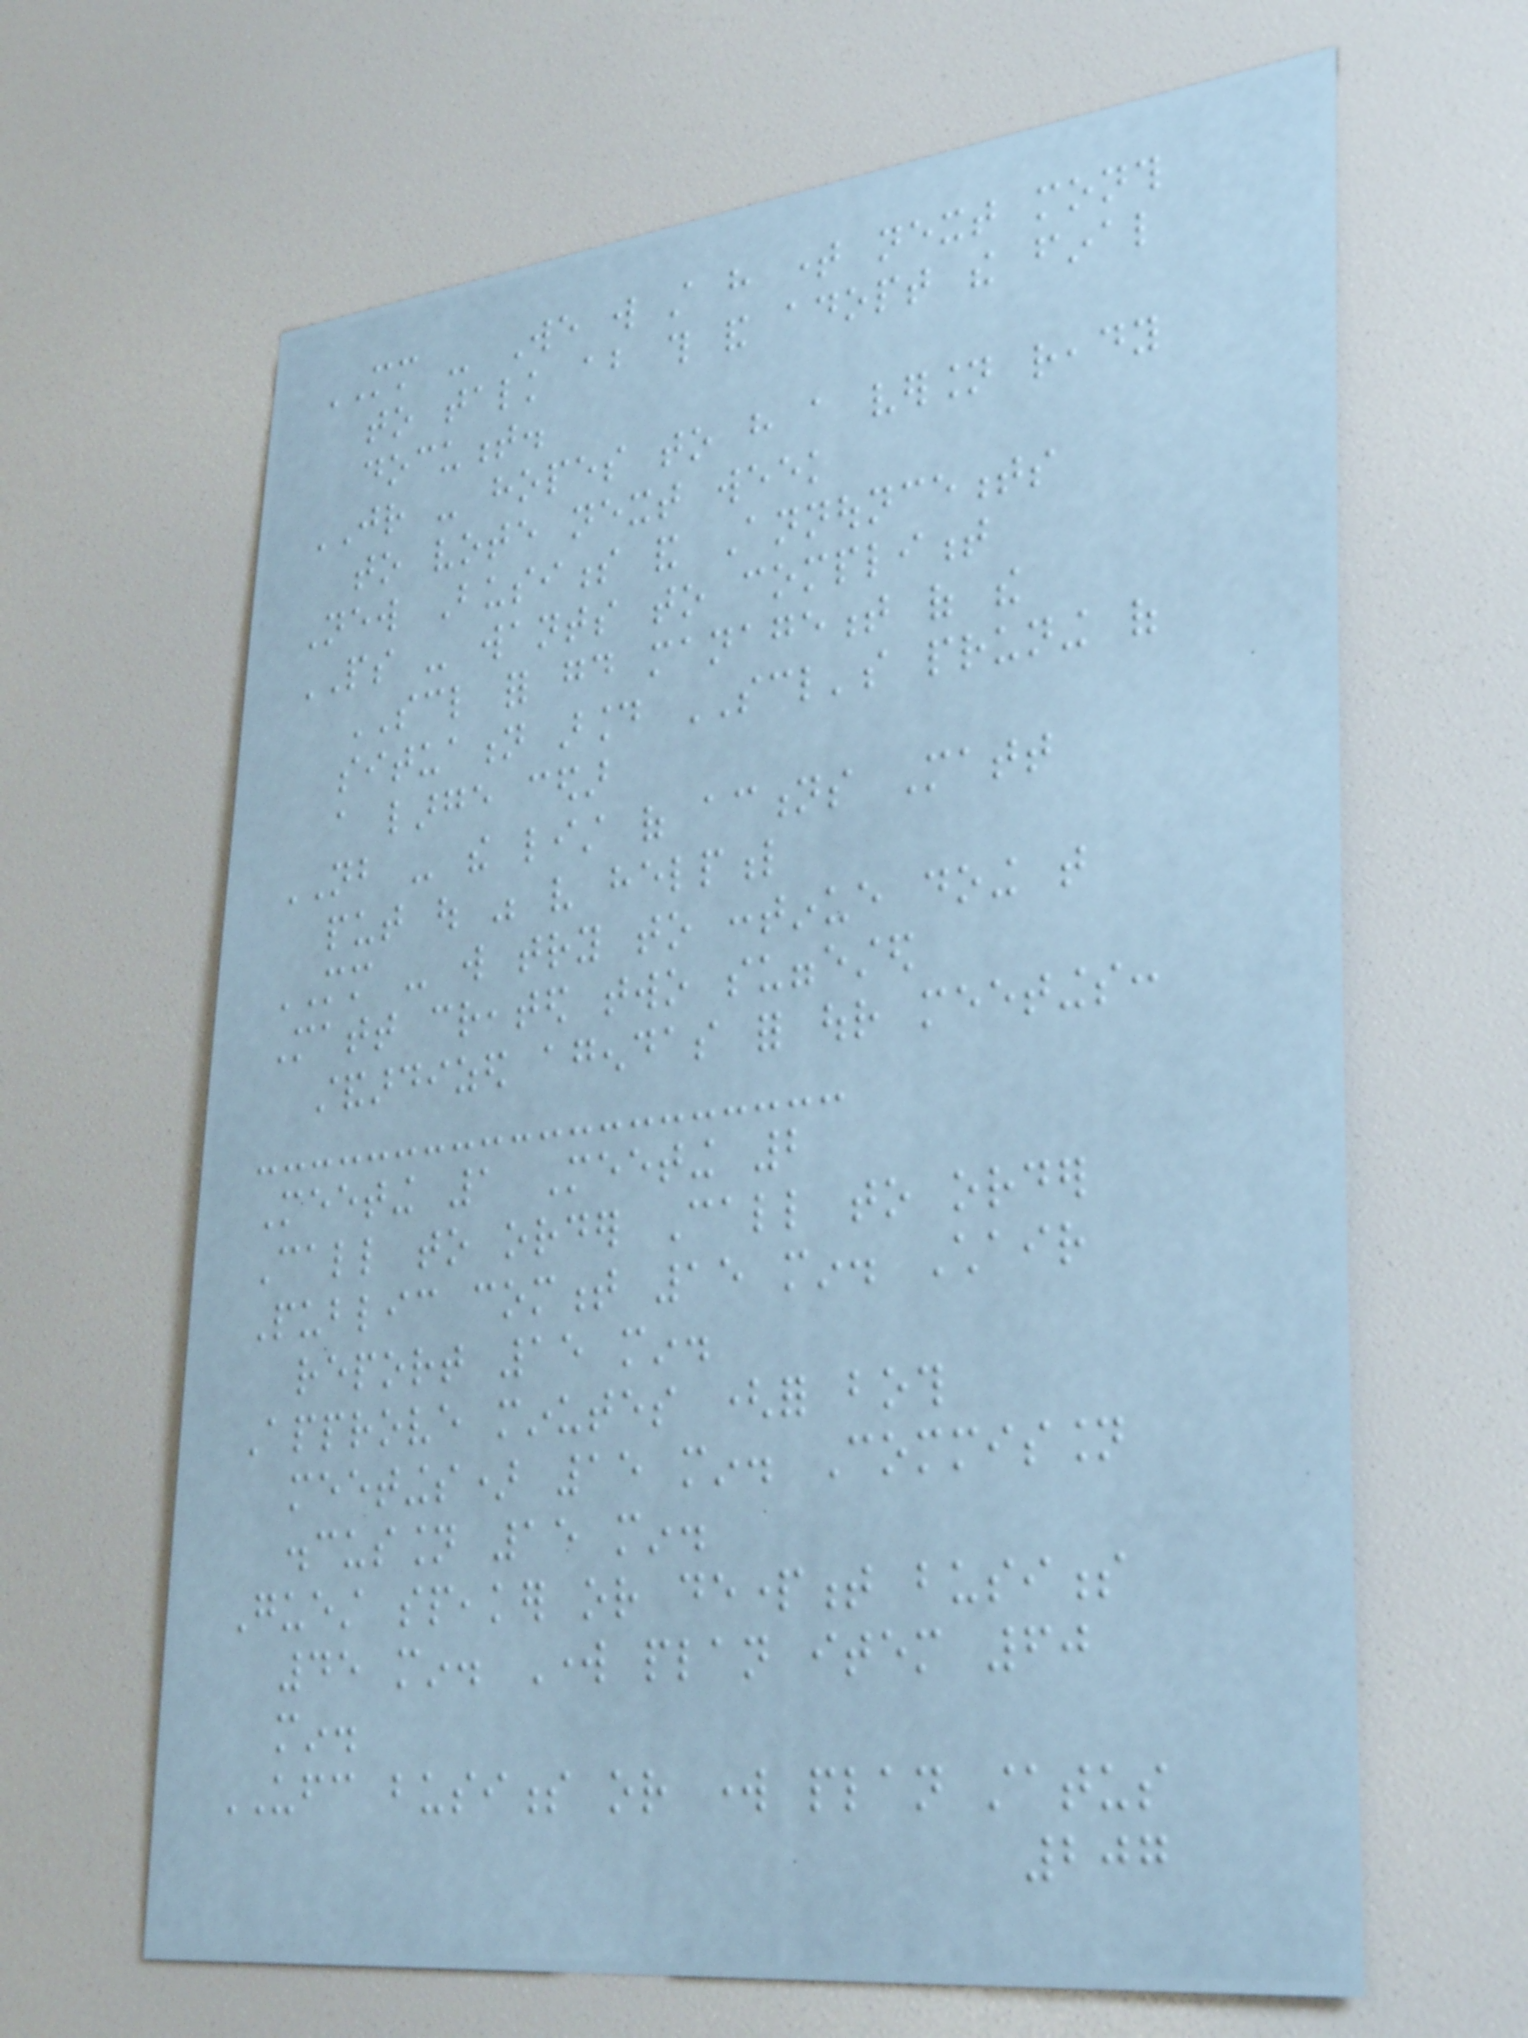MM - We will still have time next month
to talk about this and adopt the final
document.
JR - hopes to have a version ready
to vote next week
New Business and Announcements
PS - wants to compliment
SCL for good management of the
situation around SCL's pruning of
a large cedar
NB - the list of actions Matt
put out was very helpful
MM - will try to continue doing that
Matt created two suggested
standardized agendas for our meetings:
Meeting 1 Meeting 2
Call to order Call to order
Public comment 15 min. Chair
report 15 min.
Approve minutes (for both
meetings) 15 min. Commission
discussion 15 min.
Guest speaker or department business
45 min. Work plan item 60
min.
UFC business or work plan status
207
